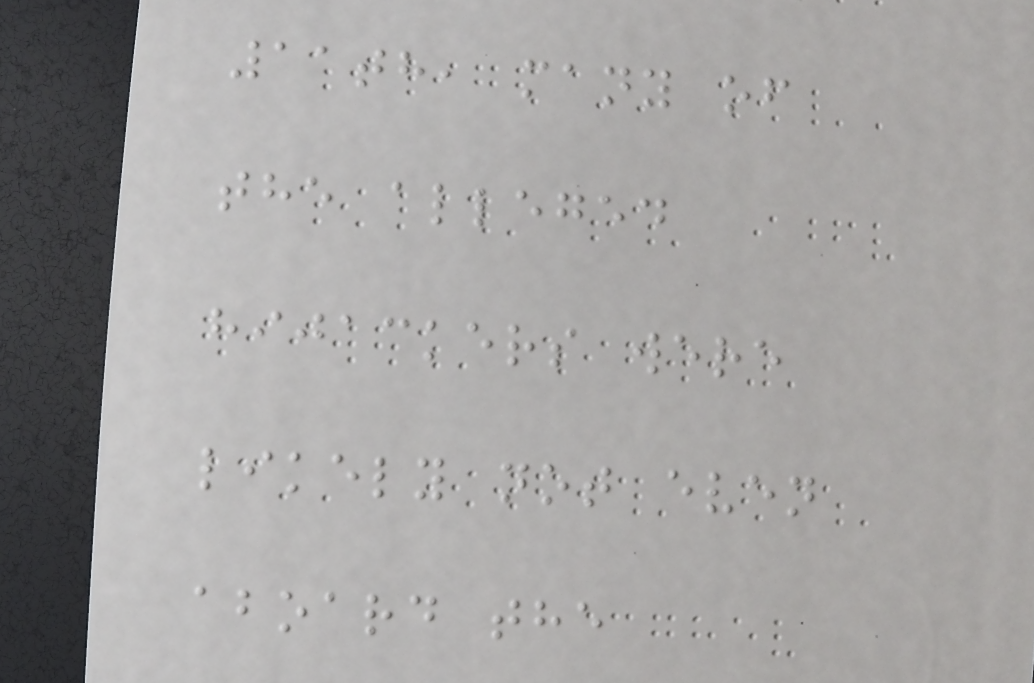11th, many of
the alleged
hijackers were
likely not even
aboard the
